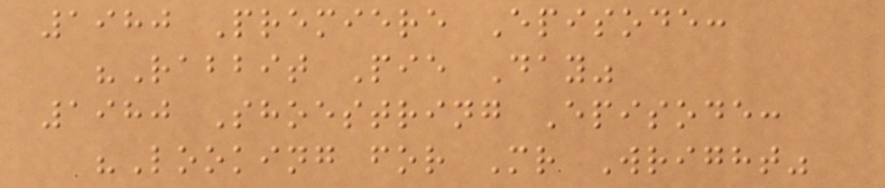1980 Premiere Episode:
"Rabbit Pie Day"
1980 Shoestring Episode:
"Looking for Mr Wright"
